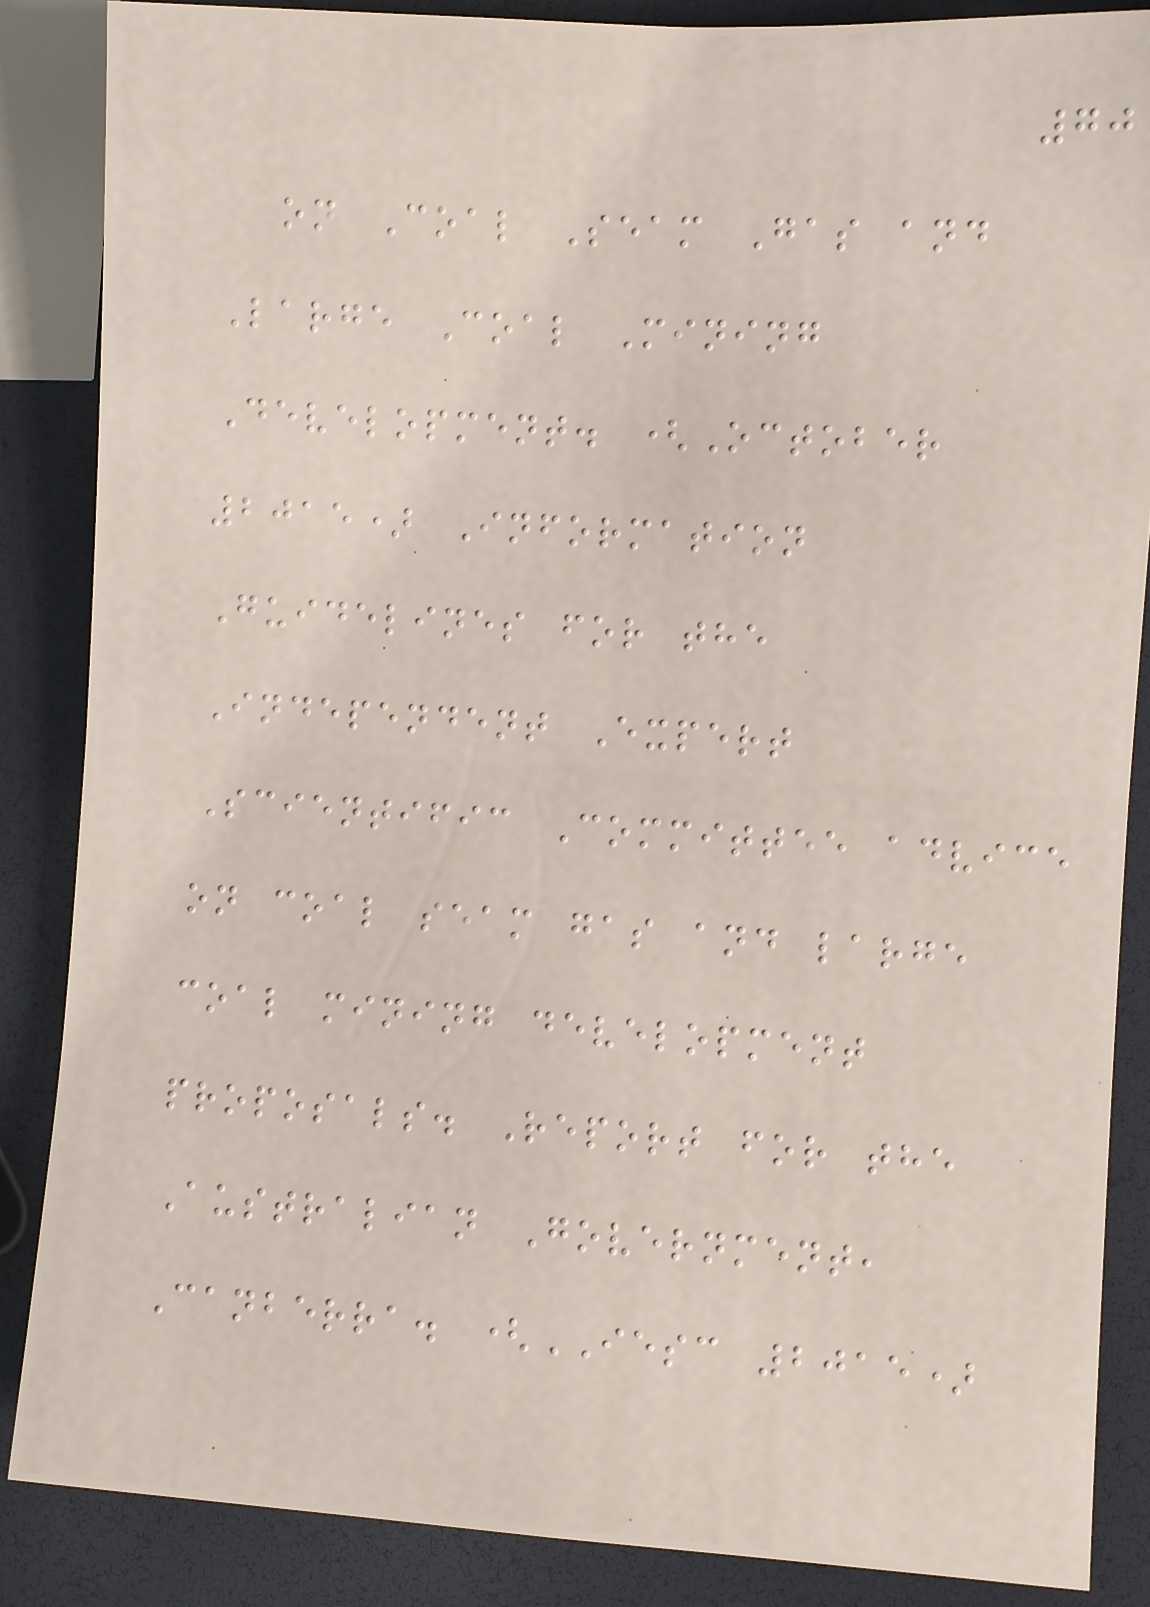70
on Coal Seam Gas and
Large Coal Mining
Development. (October
2015) Information
Guidelines for the
Independent Expert
Scientific Committee advice
on coal seam gas and large
coal mining development
proposals. Report for the
Australian Government,
Canberra. (IESC 2015)
